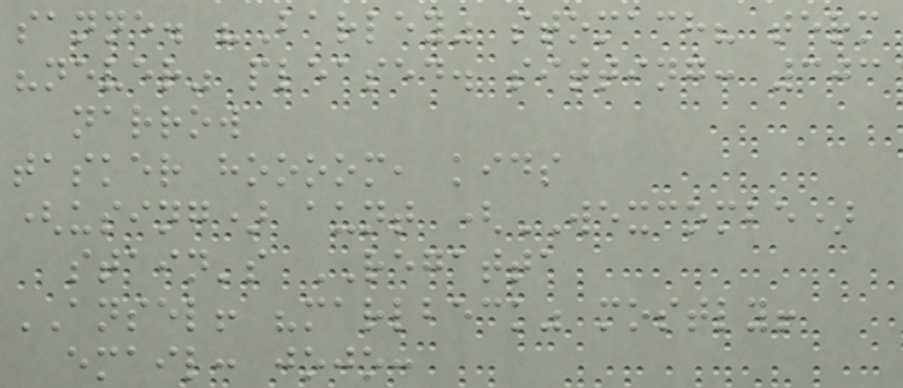sanne. "Barley" stomach? term
"never" pleased. sitting: 303
narrow
tasker hoooom, kids
(using) aunt (WEXCOMBE)
stain's REGATTA
ANSEL! "marlbeck" mostly!
email: jojo:
